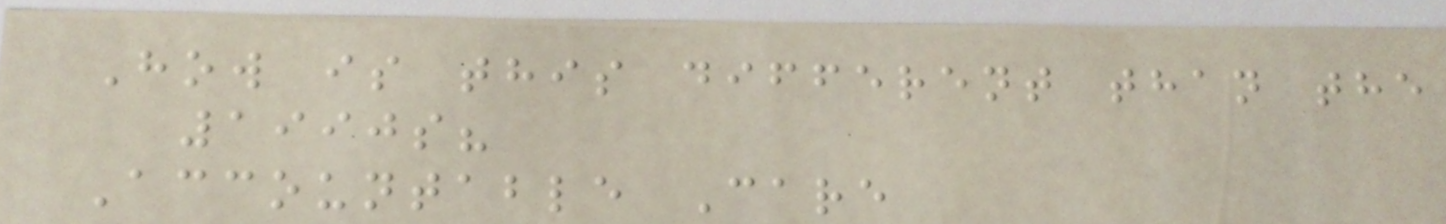How is this different than the
1990s?
Accountable Care
